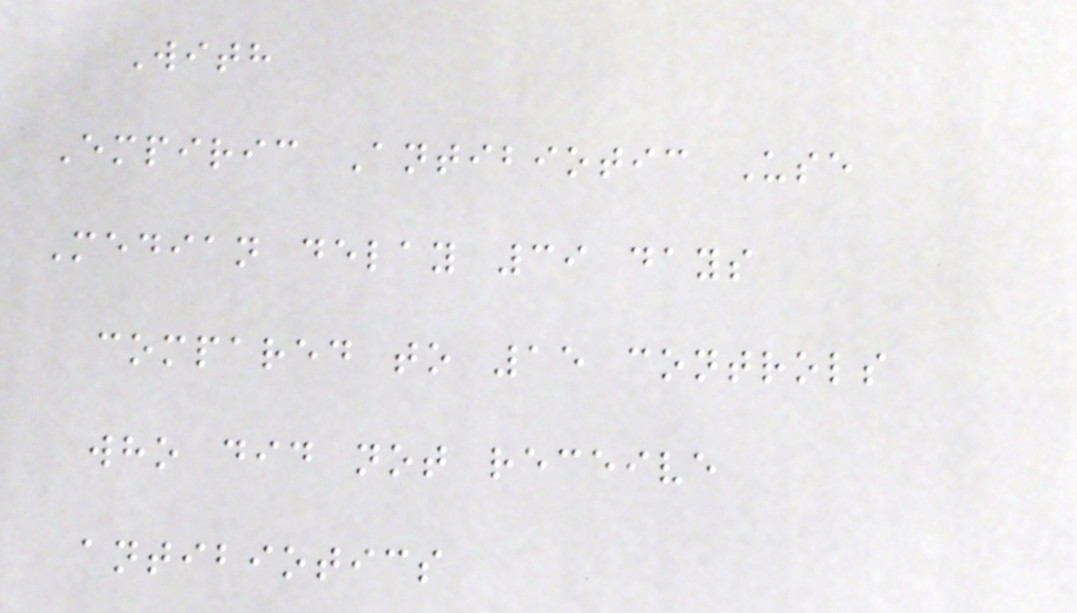With
Empiric Antibiotic Use
Median delay 39 days
compared to 15 controls
who did not receive
antibiotics
